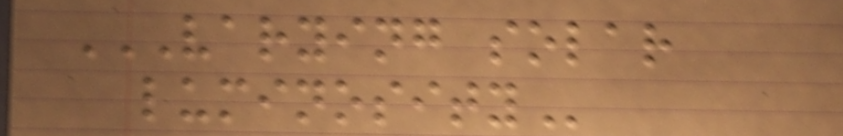VARYING SOLAR
LUMINOSITY
